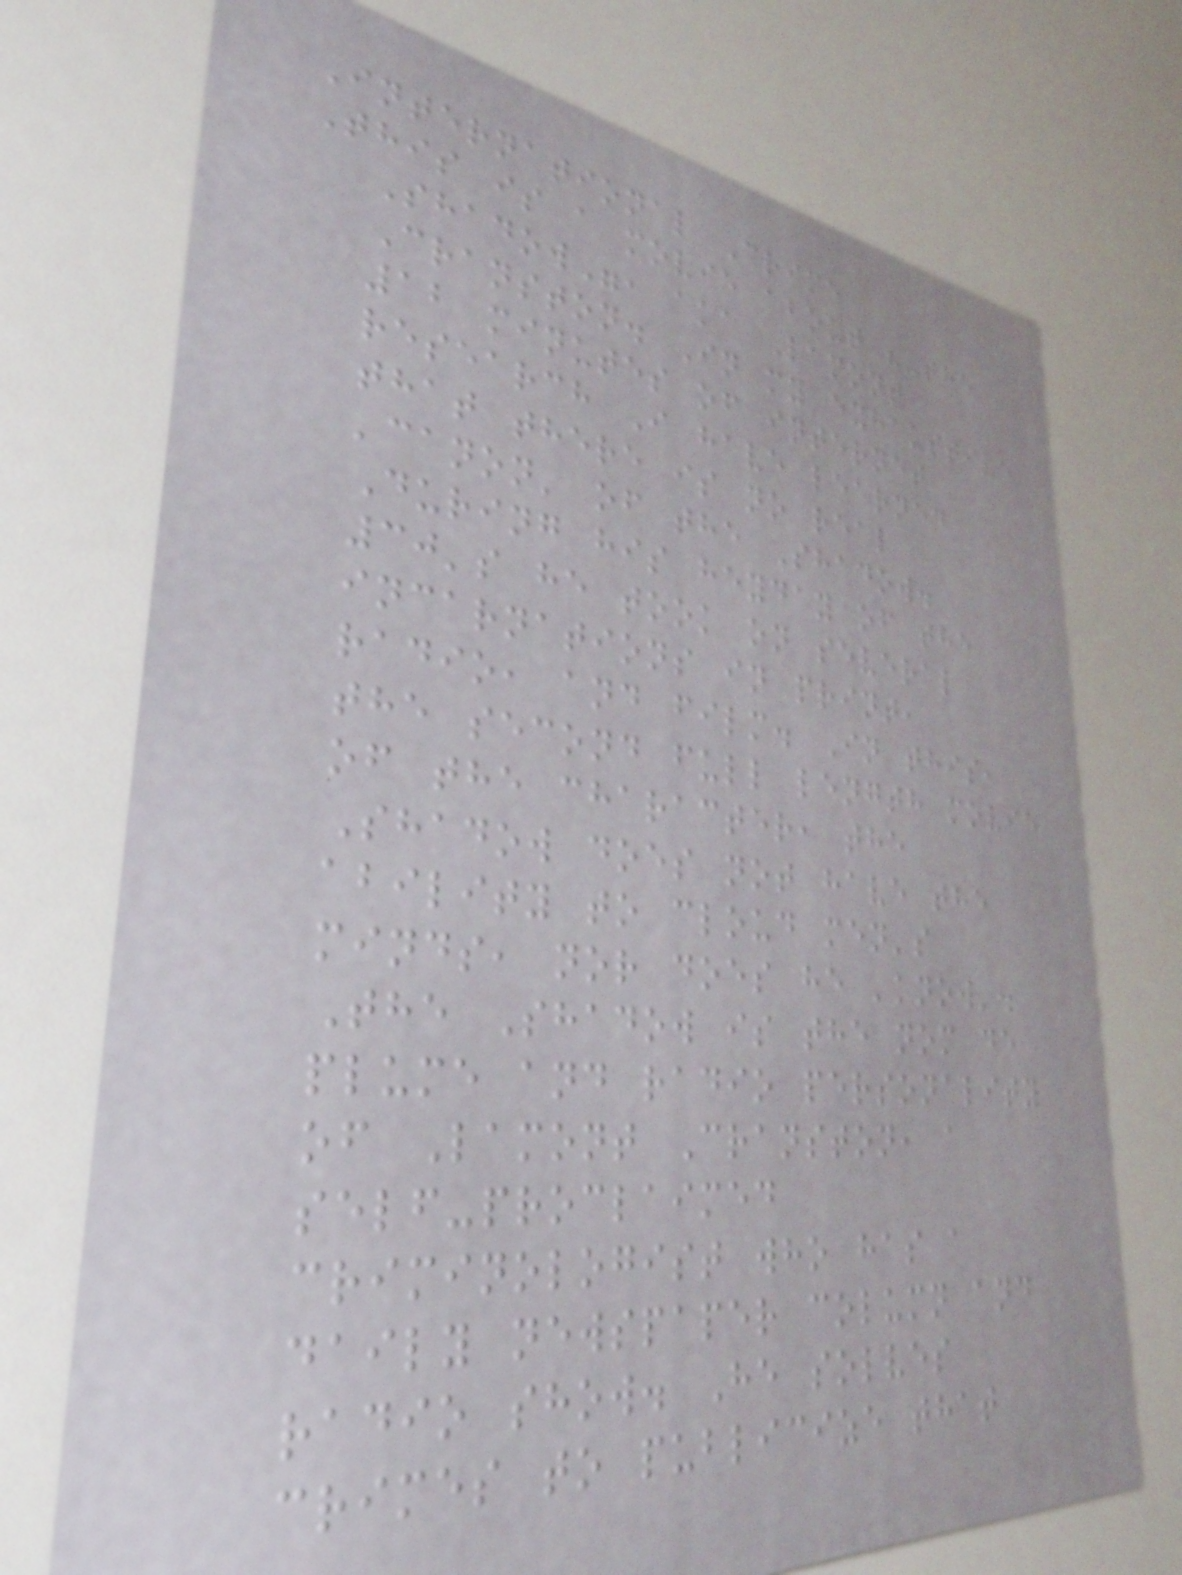International Crime
This is a movie about "The
Shadow", aka Lamont
Cranston. In my exhaustive
12 minutes of internet
research I have learned
that there is no real
'canon' of the Shadow.
During his heyday of the
30's he took on several
incarnations in print,
radio, and film. In this,
the second full length movie
of the character, the
Shadow does not have the
ability to cloud men's
minds, nor does he 'know'.
The Shadow is the nom de
plume and radio personality
of Lamont Cranston, a
self-proclaimed
criminologist who has a
daily newspaper column and
radio show. He solves
crimes to publicize that
